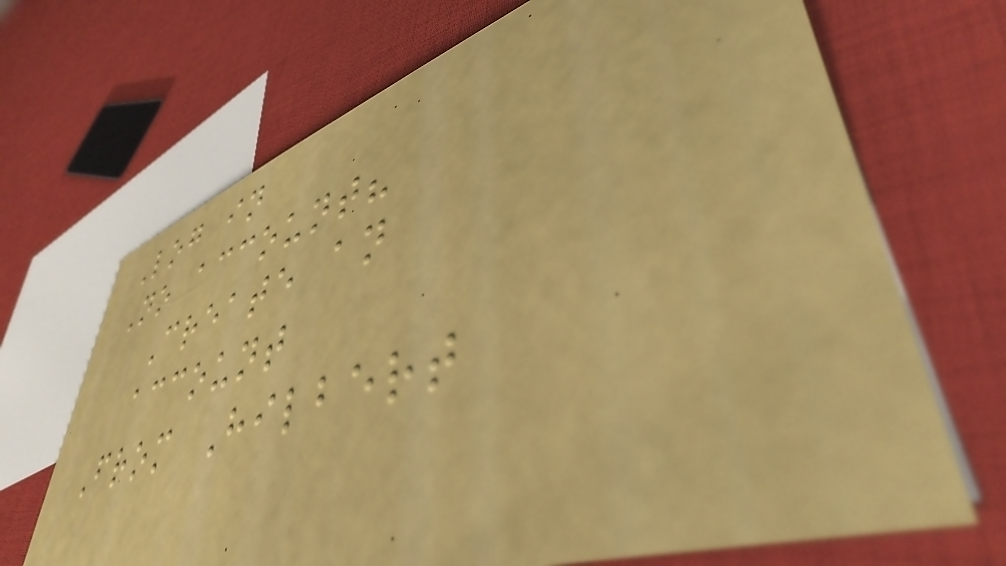Log in
No account?
Create an
account
From Hilbert
